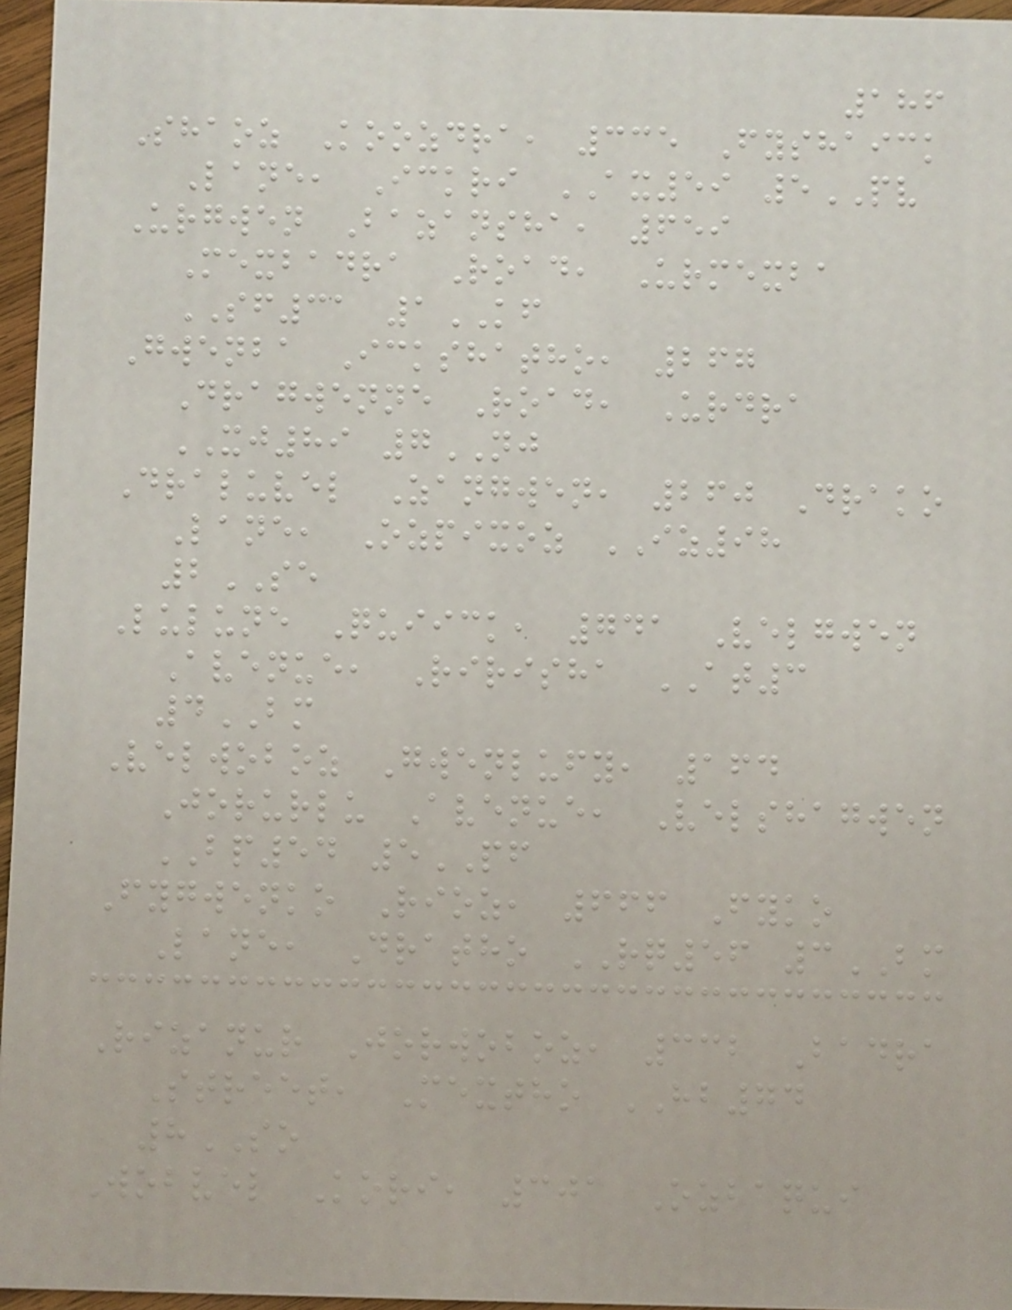186
Shaoz Koozdra, 335 Fyshaick
Lane, Ickri AX59 5PV
Urgwen Bazansha, 659
Mexbadra Road, Urmexba
SF31 1KF
Gwenba Ickshatho, 267
Dragwenne Road, Urdra
XJ89 7NJ
Draluvel Zangwen, 260 Drako
Lane, Ozpixoz IZ98
2SE
Lulune Quiick, 741 Velgwen
Avenue, Ririsha AT3
4BM
Velwoboz Gwenlufy, 164
Jorurlu Avenue, Velshagwen
BP54 5PF
Fygwenko Rioz, 666 Fyko
Lane, Dratho RQ56 3BM
Rizanur Jorwoboz, 332 Badra
Street, Mextho HB74
8SO
Wobvel Kori, 301 Ozbaqui
